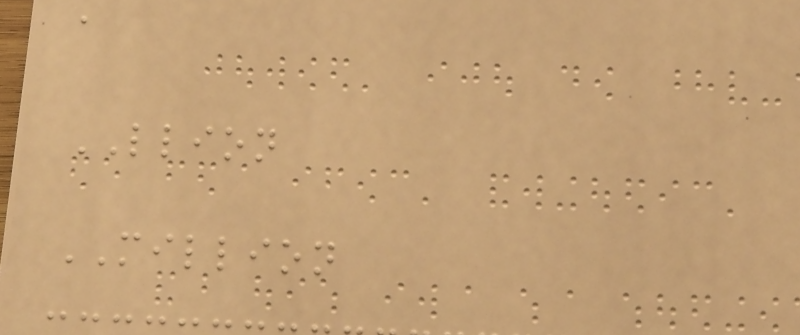a
LLION
MILLION
